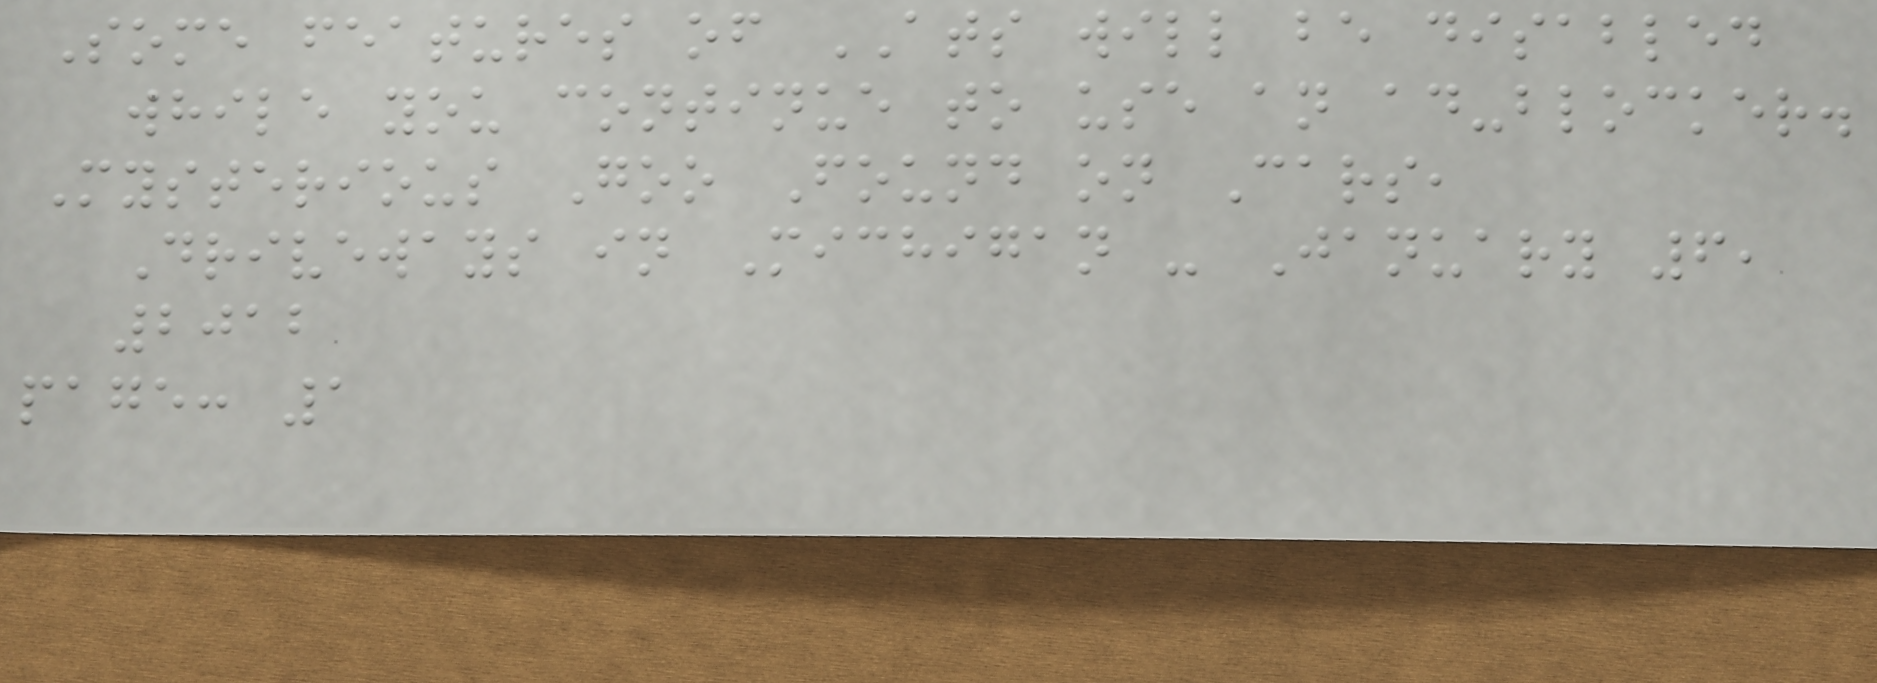Some features of ATS will be disabled
while you continue to use an ad-blocker.
Mysterious Goo Found on Cars,
Driveways in Michigan - January 6,
2012
page: 1
